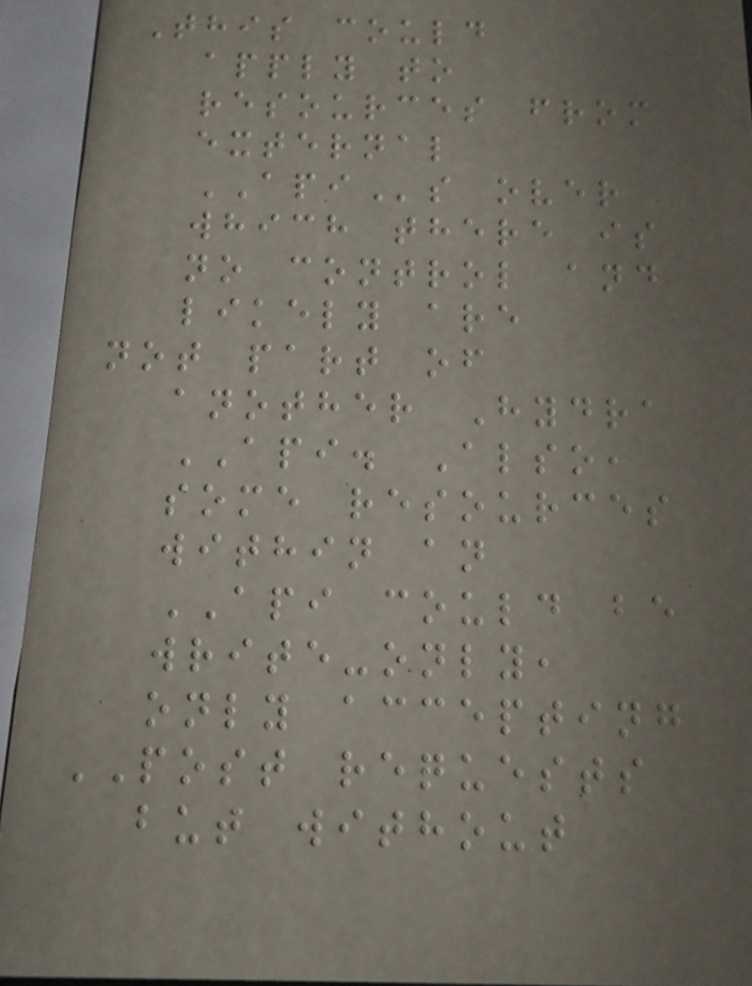This could
apply to
resources from
external
APIs over
which there is
no control and
likely are
not part of
another Hydra
API. Also,
some resources
within an
API could be
write-only,
only accepting
POST requests
but without
